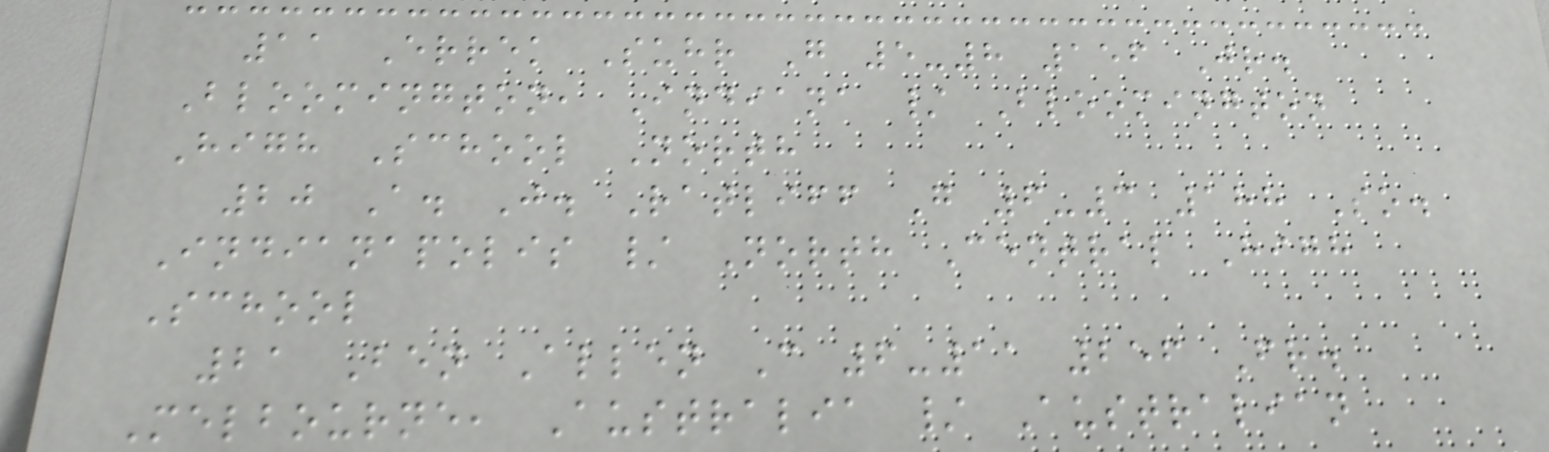11 Errek Suhr G 5-8 156 Jr.
Bloomington, Indiana / Bloomington
High School North
20 A. J. Ratliff G 6-3 188 So.
Indianapolis / North Central High
School
21 Ben Allen C 6-11 256 Fr.
Melbourne, Australia / Australian
